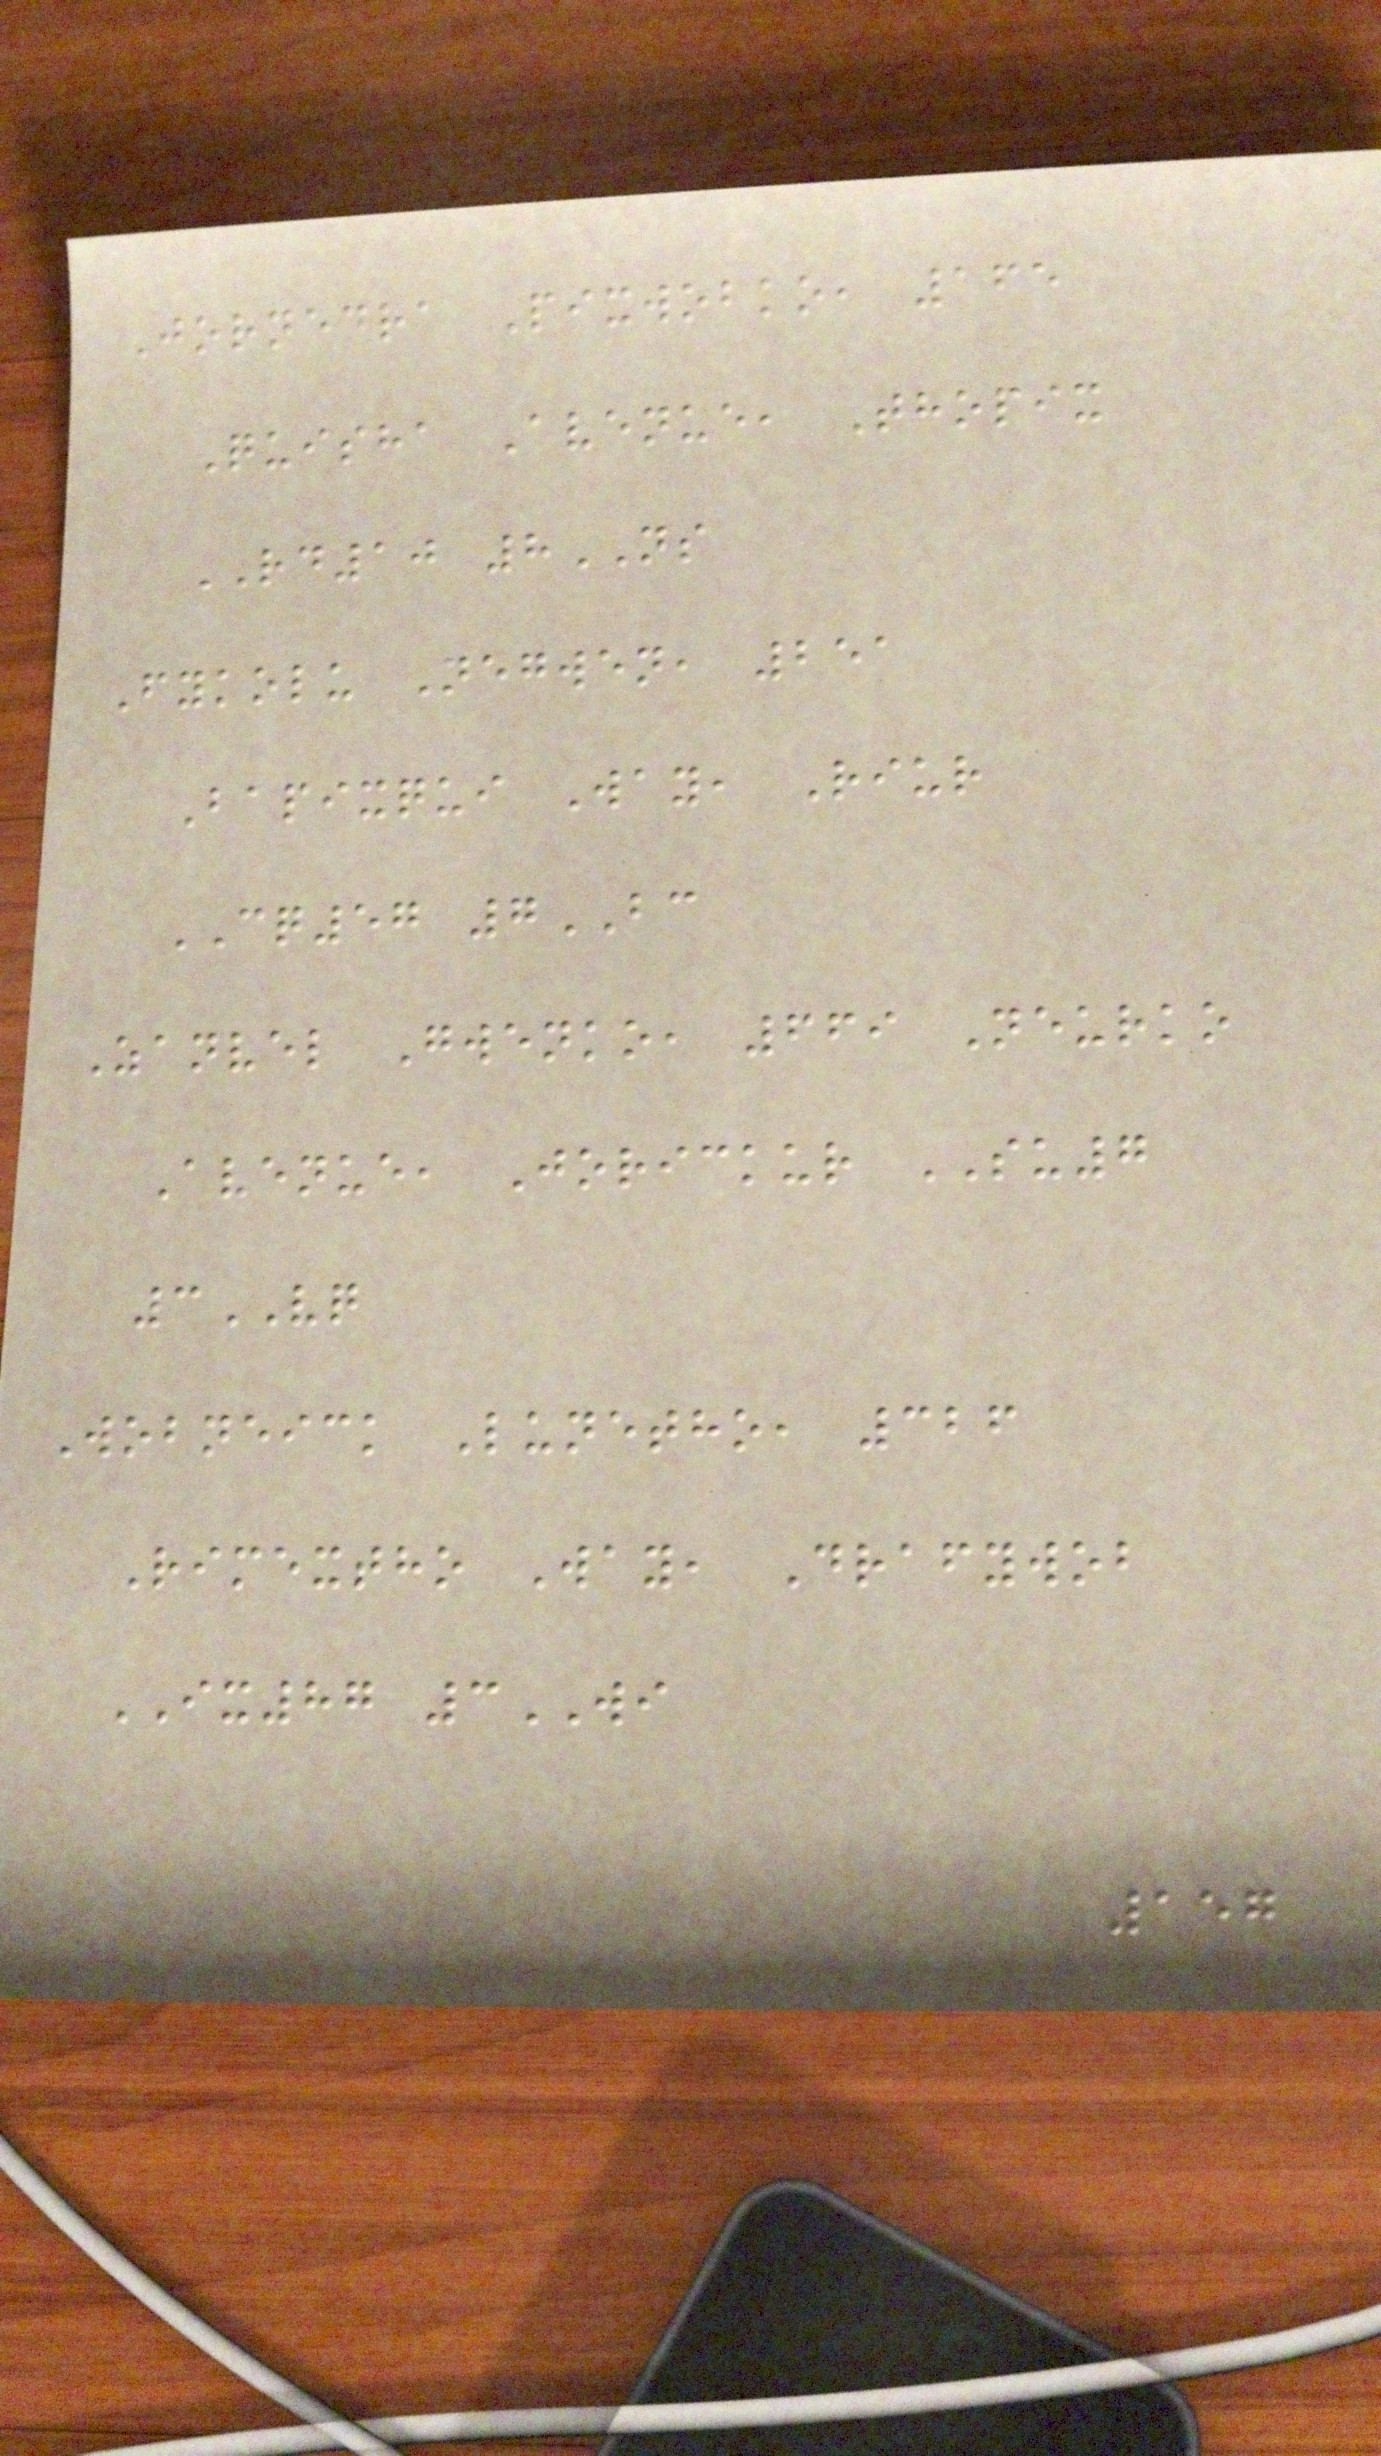Jornedra Pixwobko, 165
Quisha Avenue, Thopix
RD10 8NS
Fykolu Negwen, 251
Bapixqui Way, Riur
CQ57 7BC
Zanvel Gwenko, 669 Neurko
Avenue, Jorickur SU7
3VQ
Wobneick Lunetho, 326
Rimextho Way, Drafywob
IX87 3WI
157
